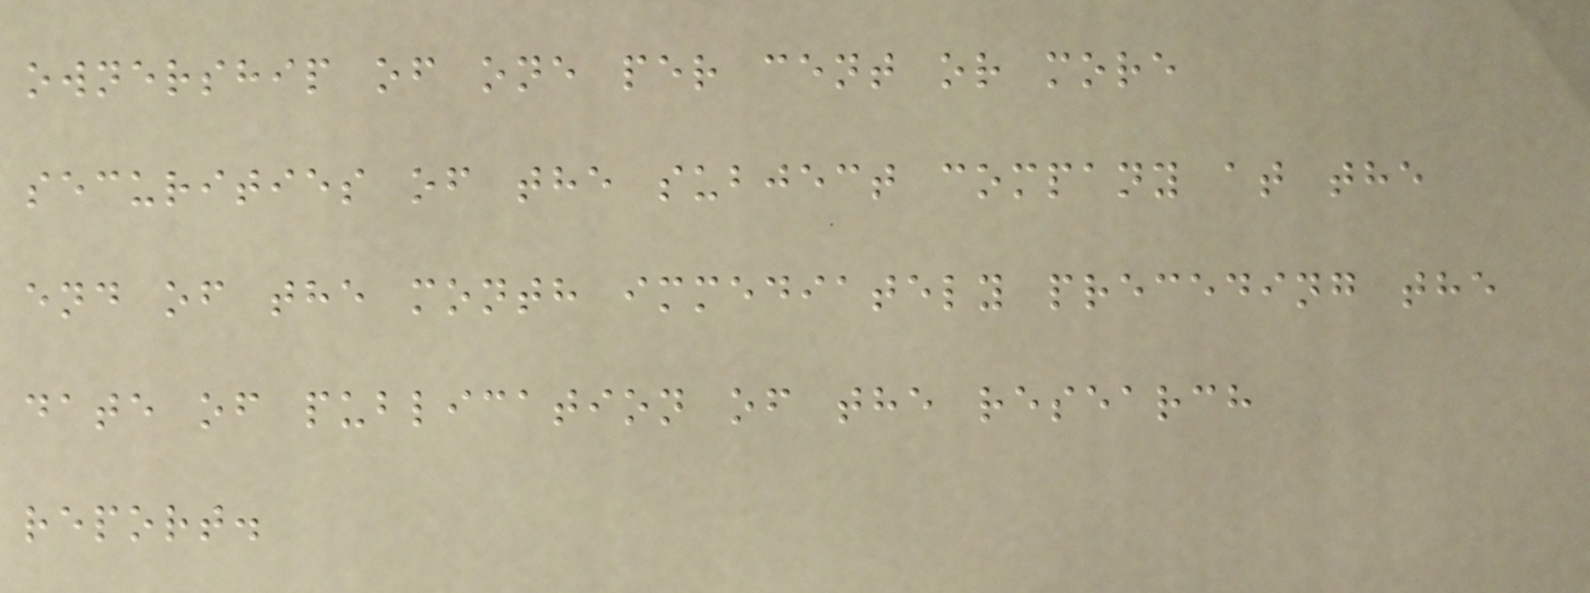ownership of one per cent or more
securities of the subject company at the
end of the month immediately preceding the
date of publication of the research
report.
